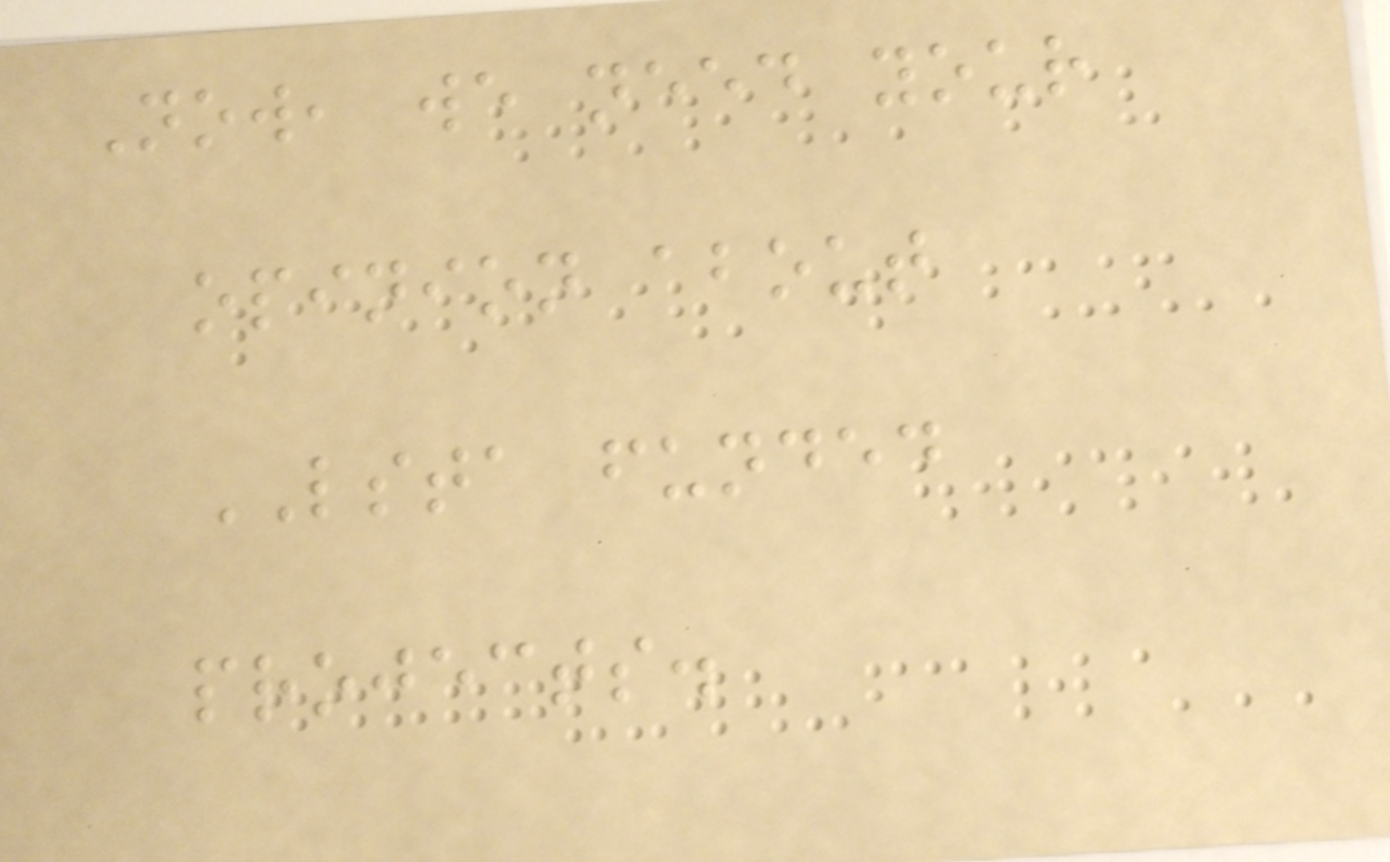Now, we need your
opinion about
LSTA funded
projects.
